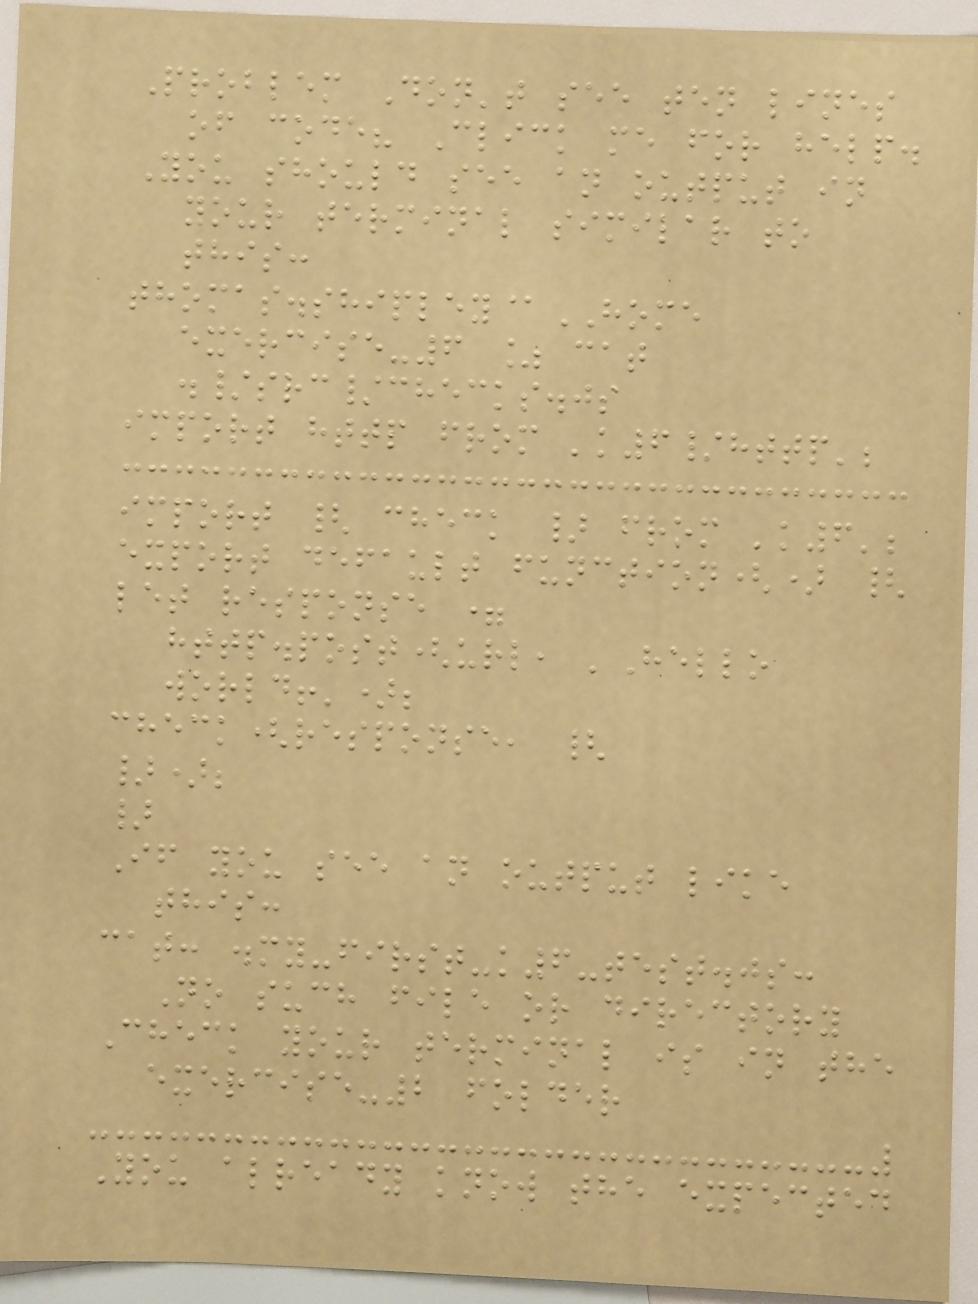Problem Don't see ten lines
of code? Click me for help.
You should see an output in
your terminal similar to
this:
thomas.shipley@HOME
exercise-6 % cat
./src/checks.js
import http from 'k6/http';
import { check } from 'k6';
export default function() {
let response =
http.post(url, 'Hello
world!');
check(response, {
});
}
If you see an output like
this:
cat: .my-first-k6-test.js:
No such file or directory
Check your terminal is in the
exercise-2 folder
You already know the expected
